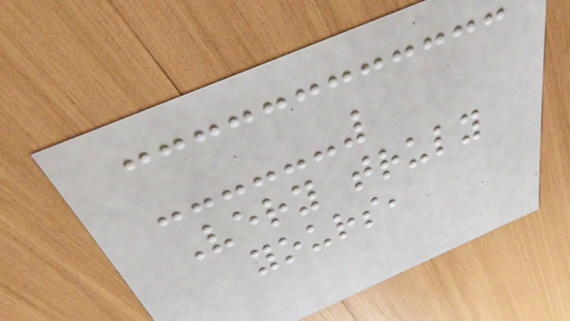Very truly
yours,
